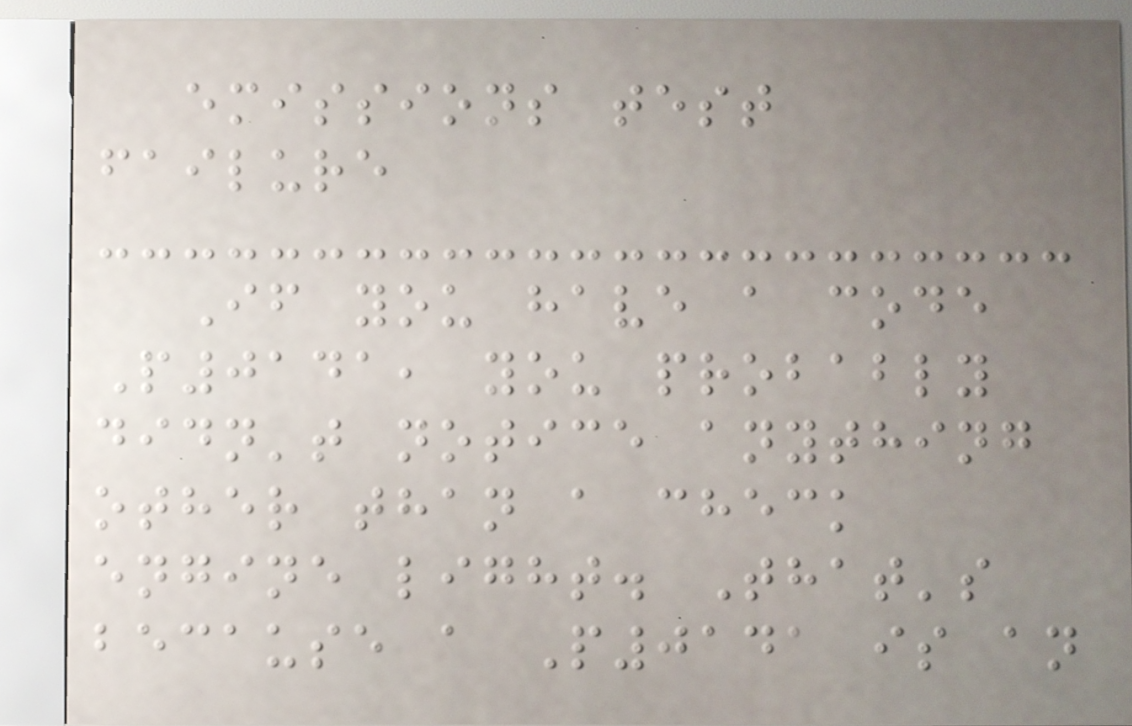emissions test
failure
If you have a code
P0141, you probably
didn't notice anything
other than a check
engine light. That's
because a P0141 is an
